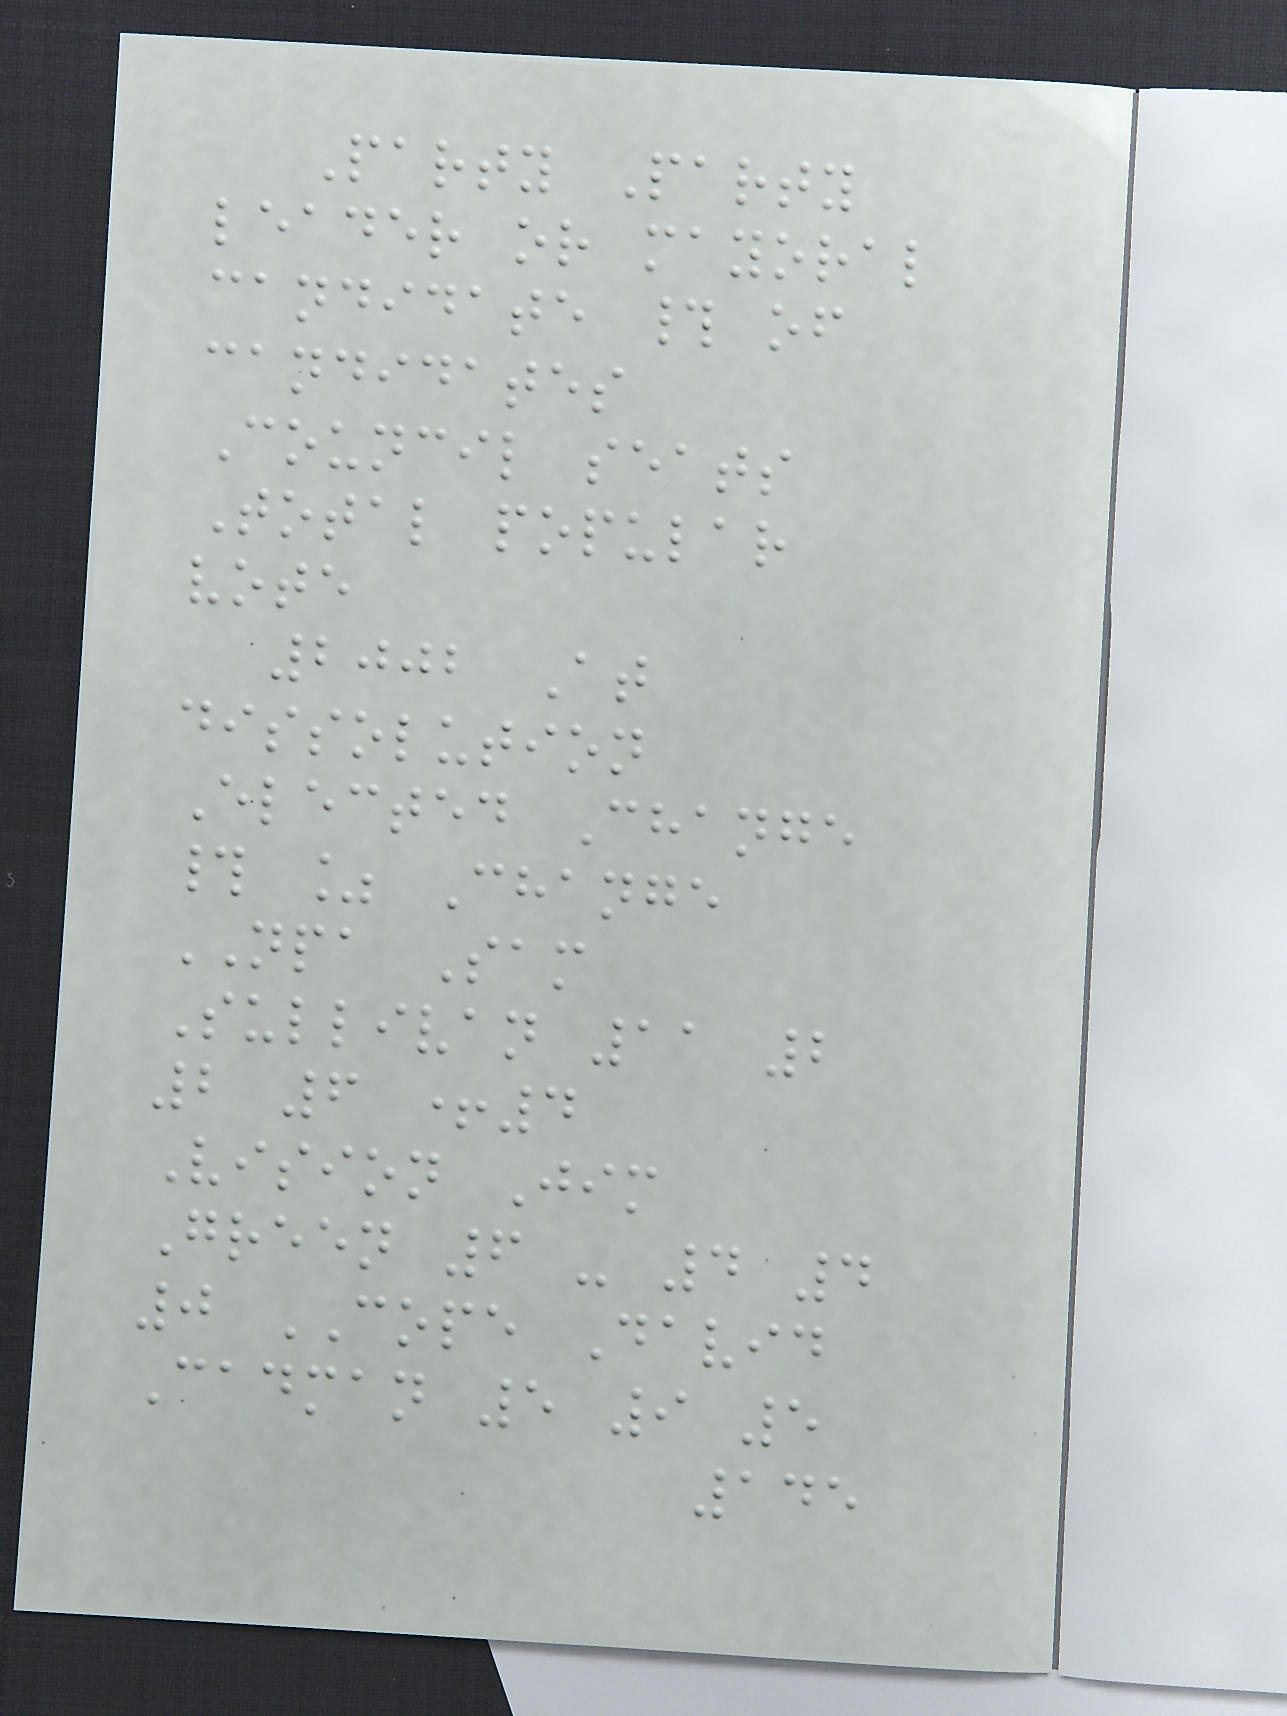Party Party
leader or mayoral
candidate # of
candidates
Council seats
Total popular
vote
2002 At
dissolution
Elected Change
# % Change
NPA Sam
Sullivan 11 2
2 6 +4
Vision Jim
Green 6 - 4 4
0 COPE David
Cadman 5 9 5
145
